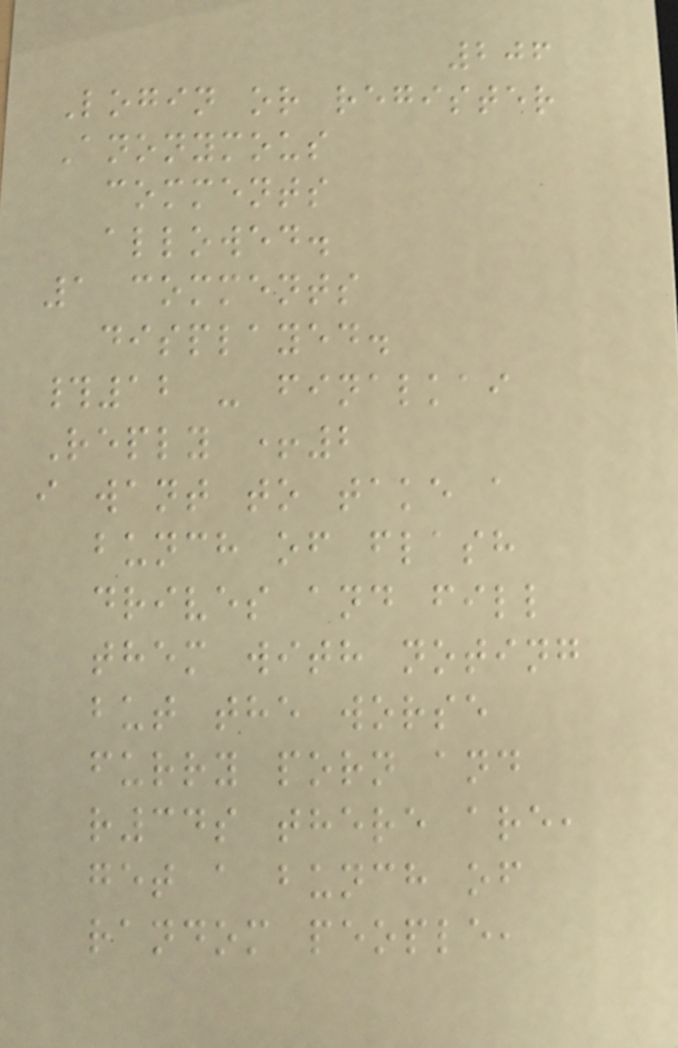206
Login or register
Anonymous
comments
allowed.
1 comments
displayed.
#12 - finalkai
Reply +2
i want to take a
bunch of flash
drives and fill
them with noting
but the worse
furry porn and
r34s there are,
get a bunch of
random people,
